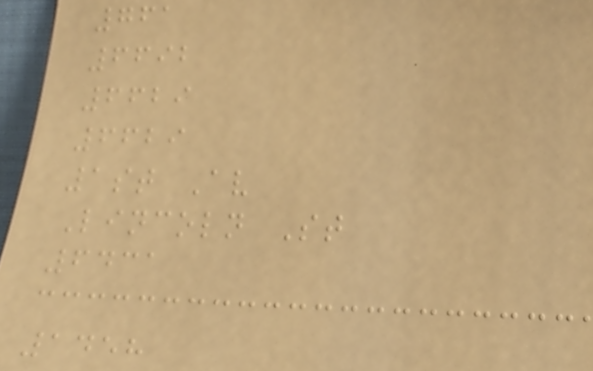761
6692
6629
6629
1st Av
Lincoln St
6431
1458
